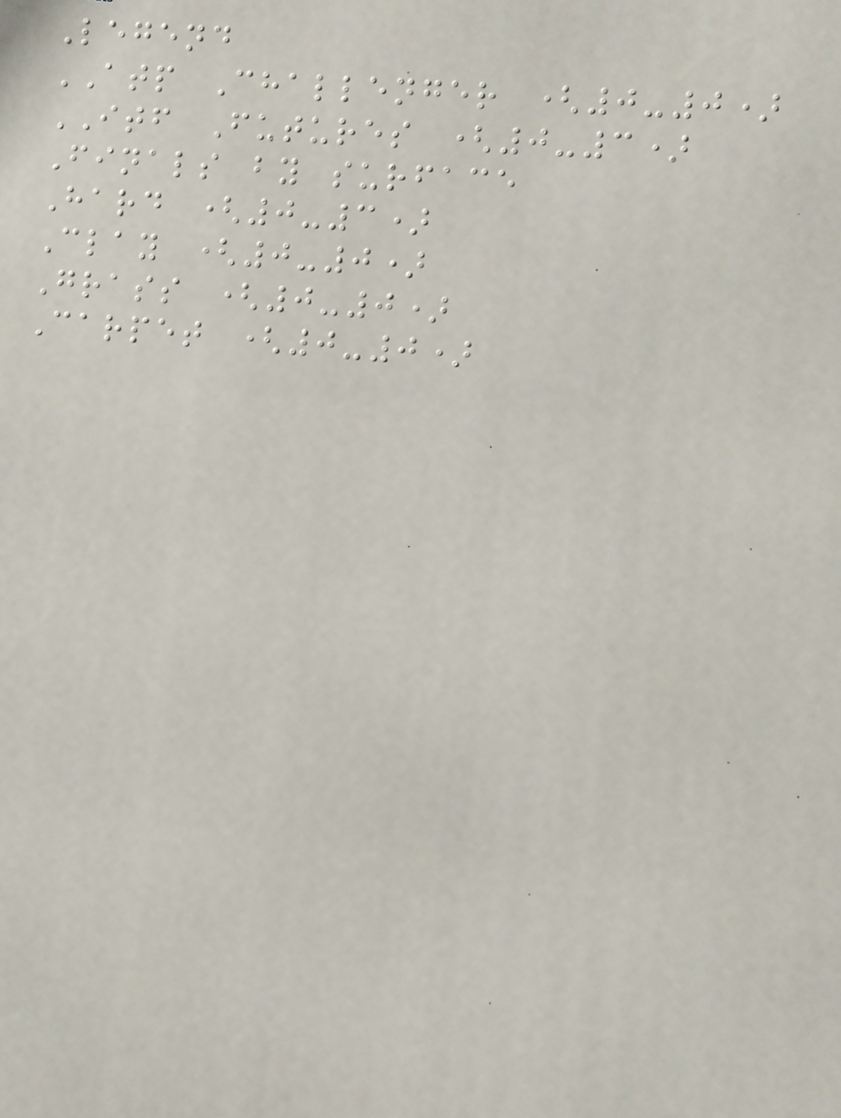Legend
ATP Challenger (0-0)
ITF Futures (0-3)
Finals by surface
Hard (0-3)
Clay (0-0)
Grass (0-0)
Carpet (0-0)
